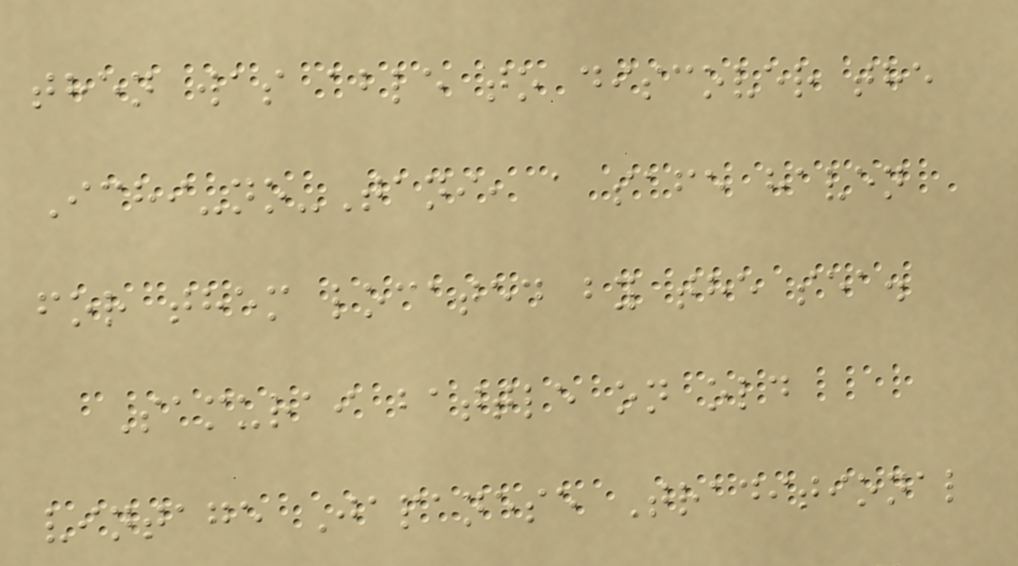then was able to discover the
Ichi-no-Tani, a safe haven
for them located by the sea.
Samurai battle on old
vintage Japanese Traditional
